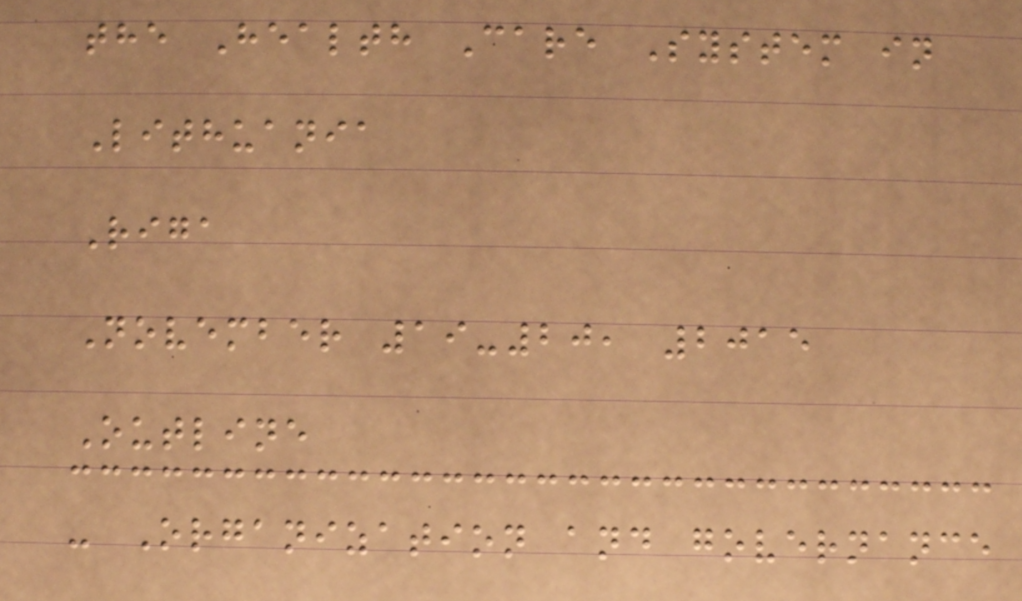the Health Care System in
Lithuania
Riga
November 19-20, 2015
Outline
- Organization and governance
